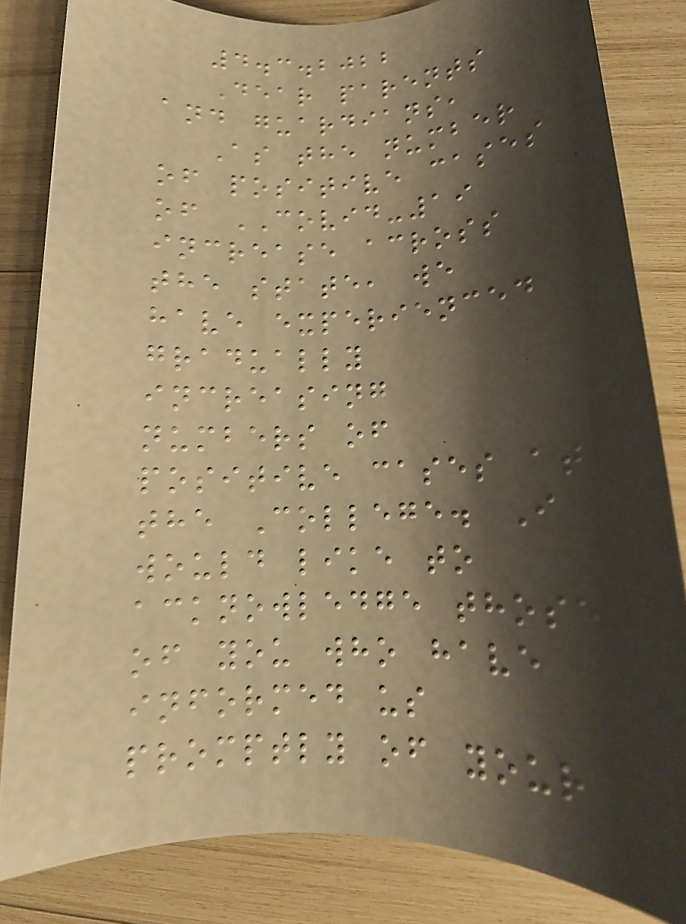4.3.2022
Dear parents
and guardians,
As the number
of positive cases
of COVID-19
increase across
the state, we
have experienced
gradually
increasing
numbers of
positive cases at
the College. I
would like to
acknowledge those
of you who have
informed us
promptly of your
